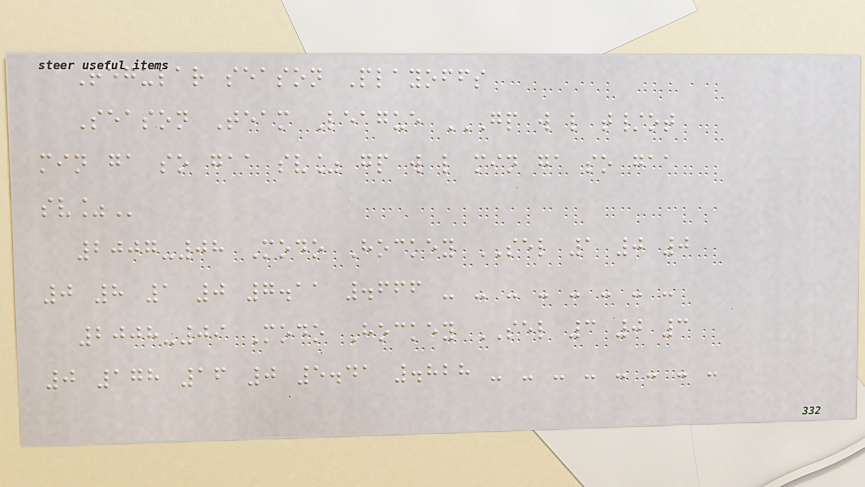Regular season Playoffs
Season Team League GP W L T/OT
MIN GA SO GAA SV% GP W L MIN GA SO GAA
SV%
2007-08 Modo Hockey SEL 1 0 0
0 8 1 0 7.11 .666 - - - - - - - -
2008-09 Modo Hockey SEL 3 0 3
0 178 16 0 5.41 .828 - - - - - - - -
